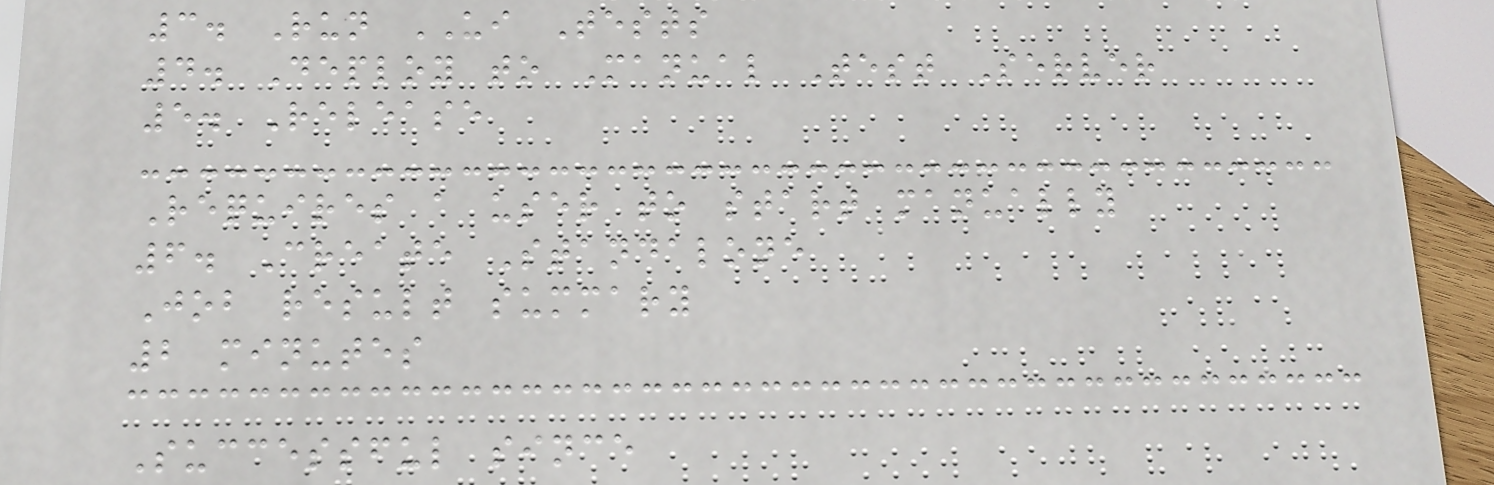3. Run UI Tests
4. Deploy to Manual Test Server
5. Release
Requires a user to start manually
6. Create Standalone
Job result summary
2 minutes
Successful since
